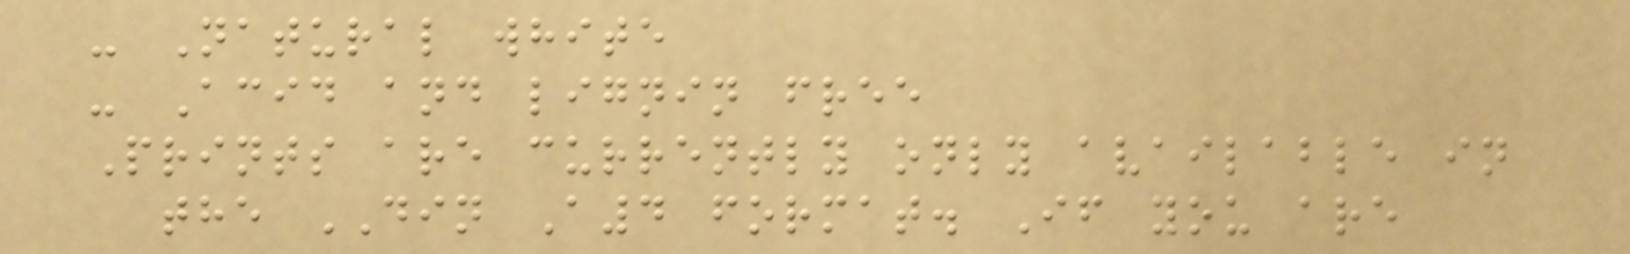- Natural white
- Acid and lignin free
Prints are currently only available in
the DIN A4 format. If you are
